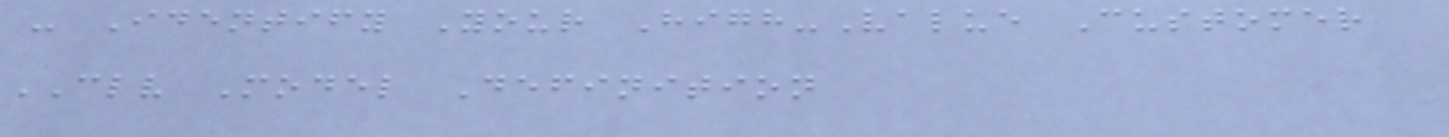- Identify Your High-Value Customer
CLV Model Definition
